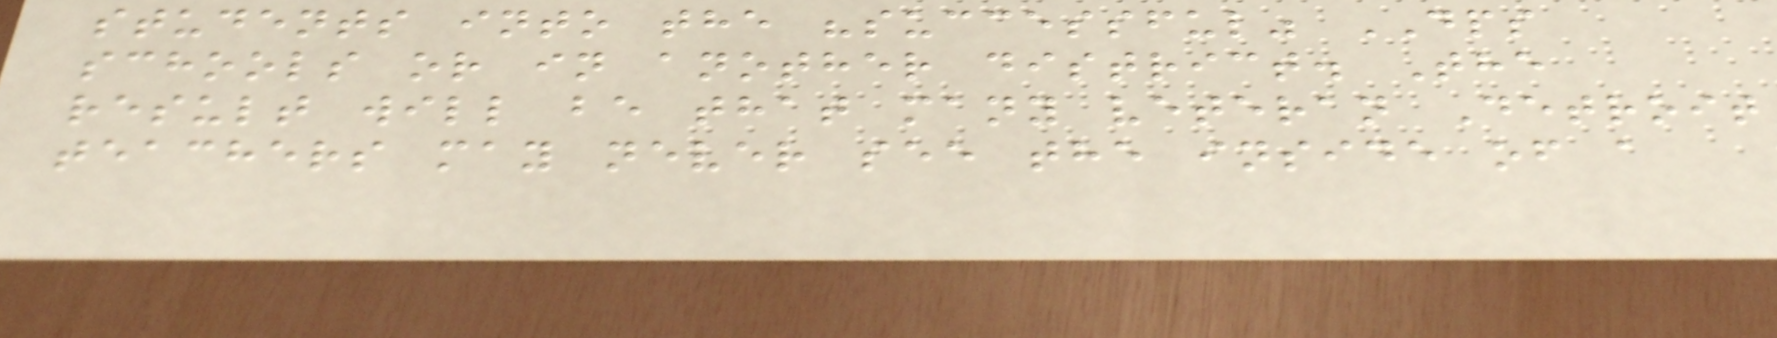students into the "successful" DPS
schools or in another district. The
result will be that many veteran Detroit
teachers may never see the inside of a
